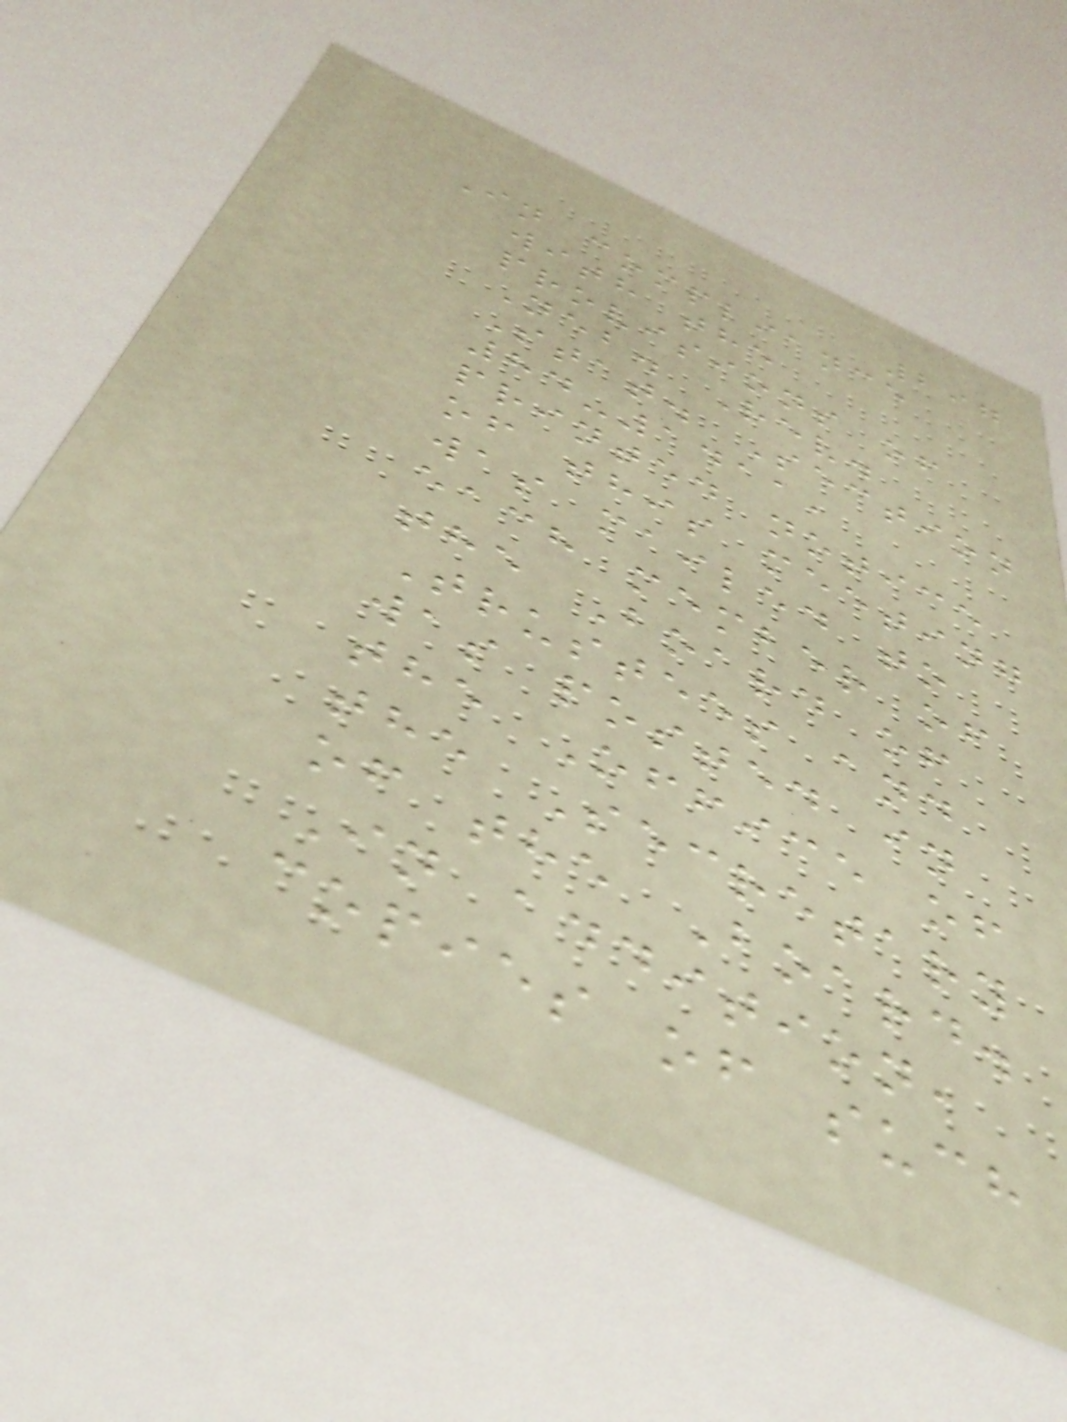297
In compliance
with the
provisions of
Neb. Rev.
Stat. Section
84-1411,
printed notice
of this meeting
was mailed to
each member of
the Board of
Trustees and
was posted in
the Office of
the Secretary
of the Board.
In addition,
copies of such
